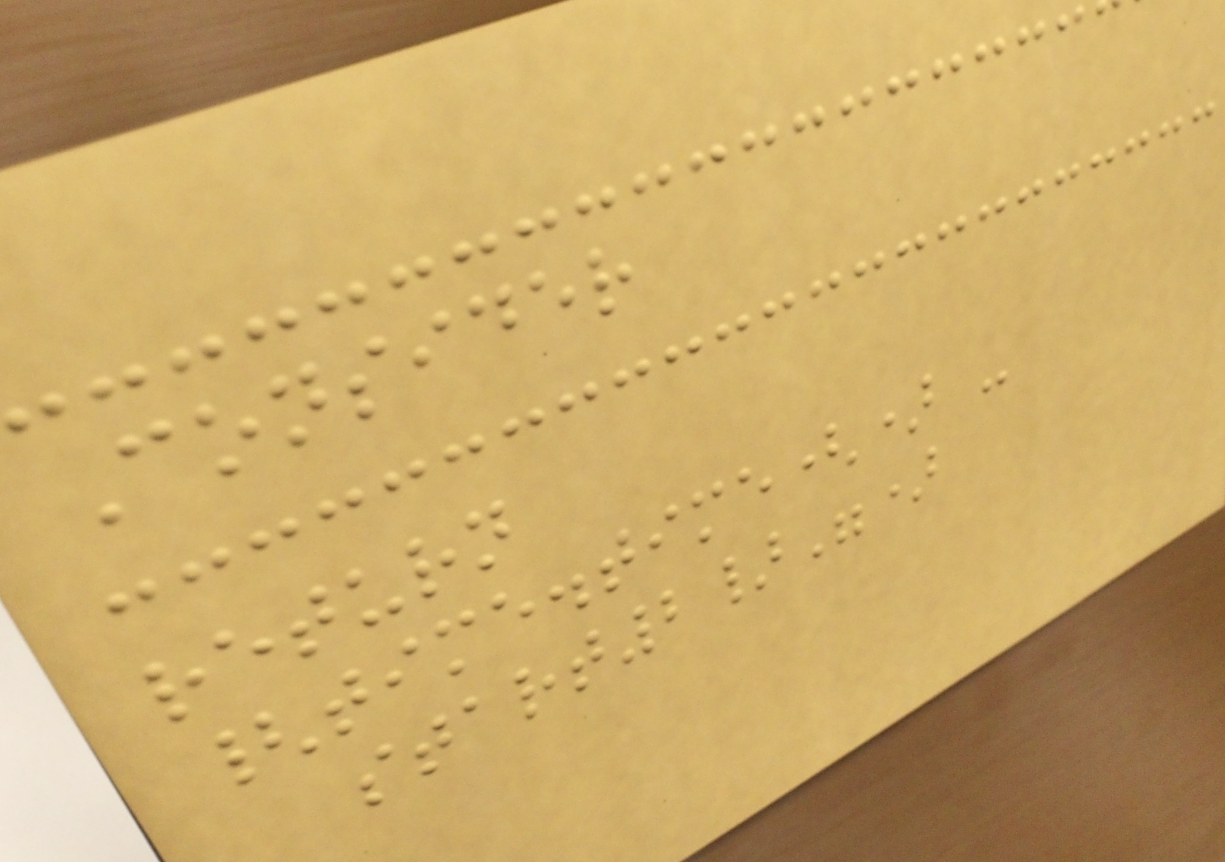Consider
return
{time.time() -
start2}")
